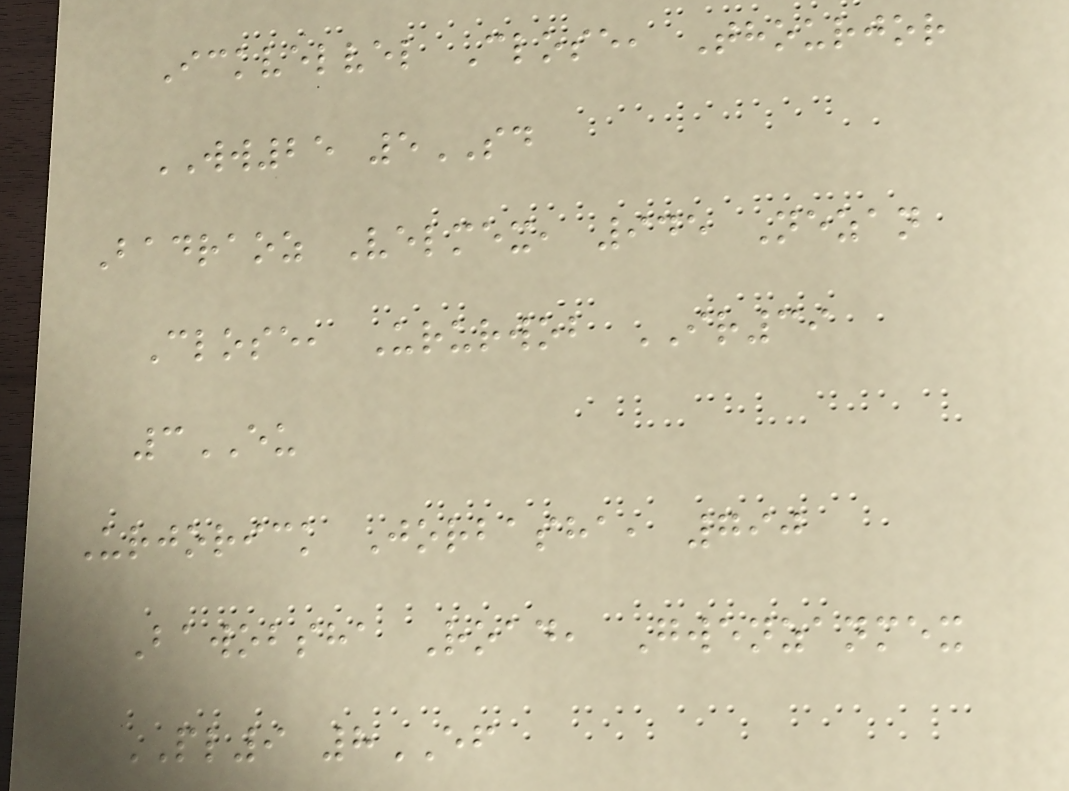Ickvelvel Close, Thourjor
WW25 5SD
Badraoz Velmex, 945 Nezan
Close, Ururwob IR39
3EU
Urjorick Jorbasha, 790
Bawobsha Road, Gwenzanmex
PL9 8EF
